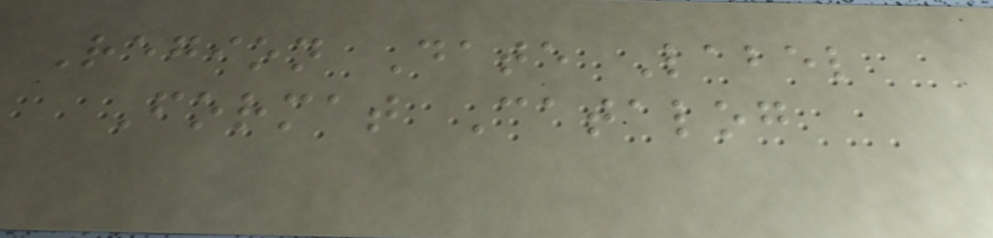Region Date Label
Format Catalog
